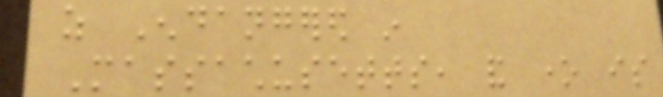as Endangered in
Massachusetts, and one is
